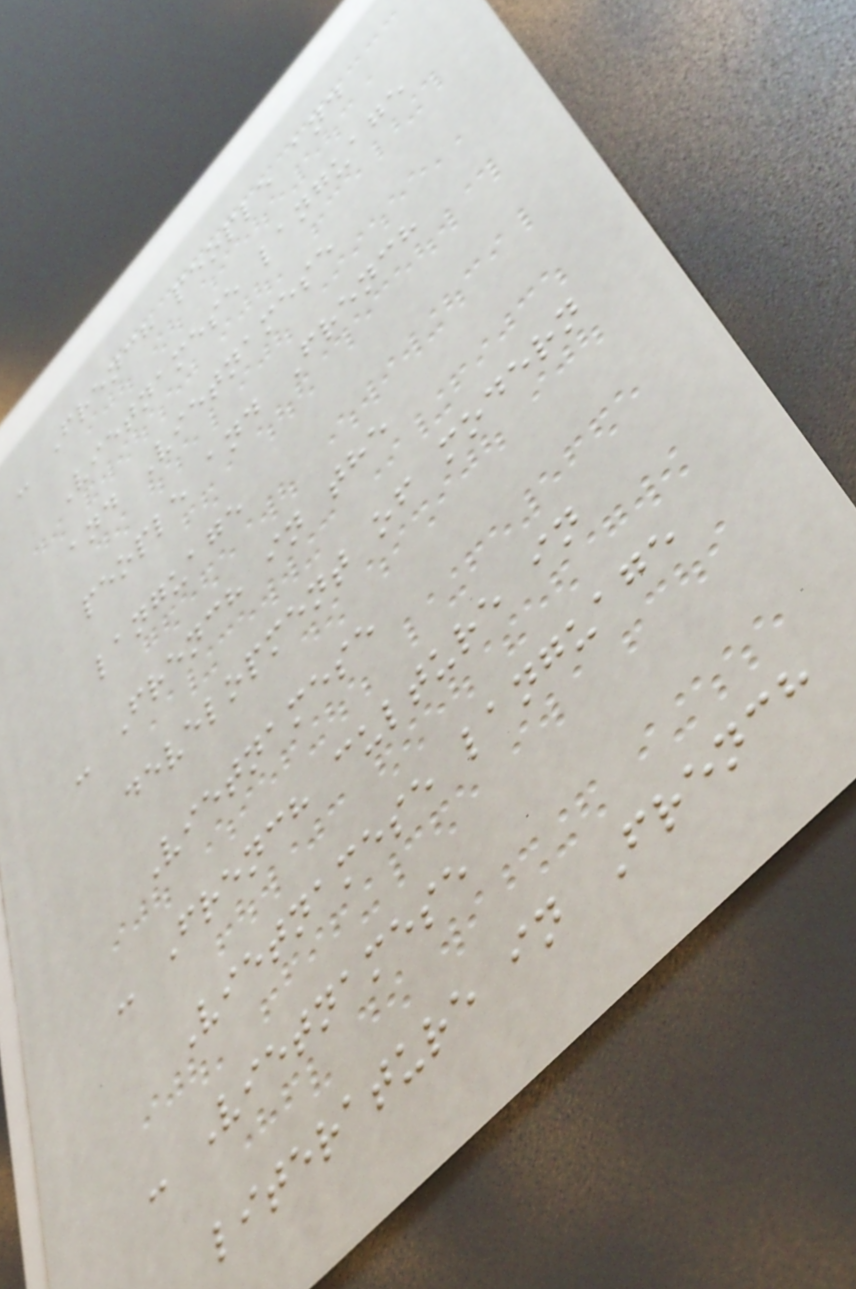- French people and
Vietnamese language
and Vietnamese
people and French
language
- French in the
development of modern
Vietnamese
- French culture in
Vietnamese language
- Vietnamese
literature in French
